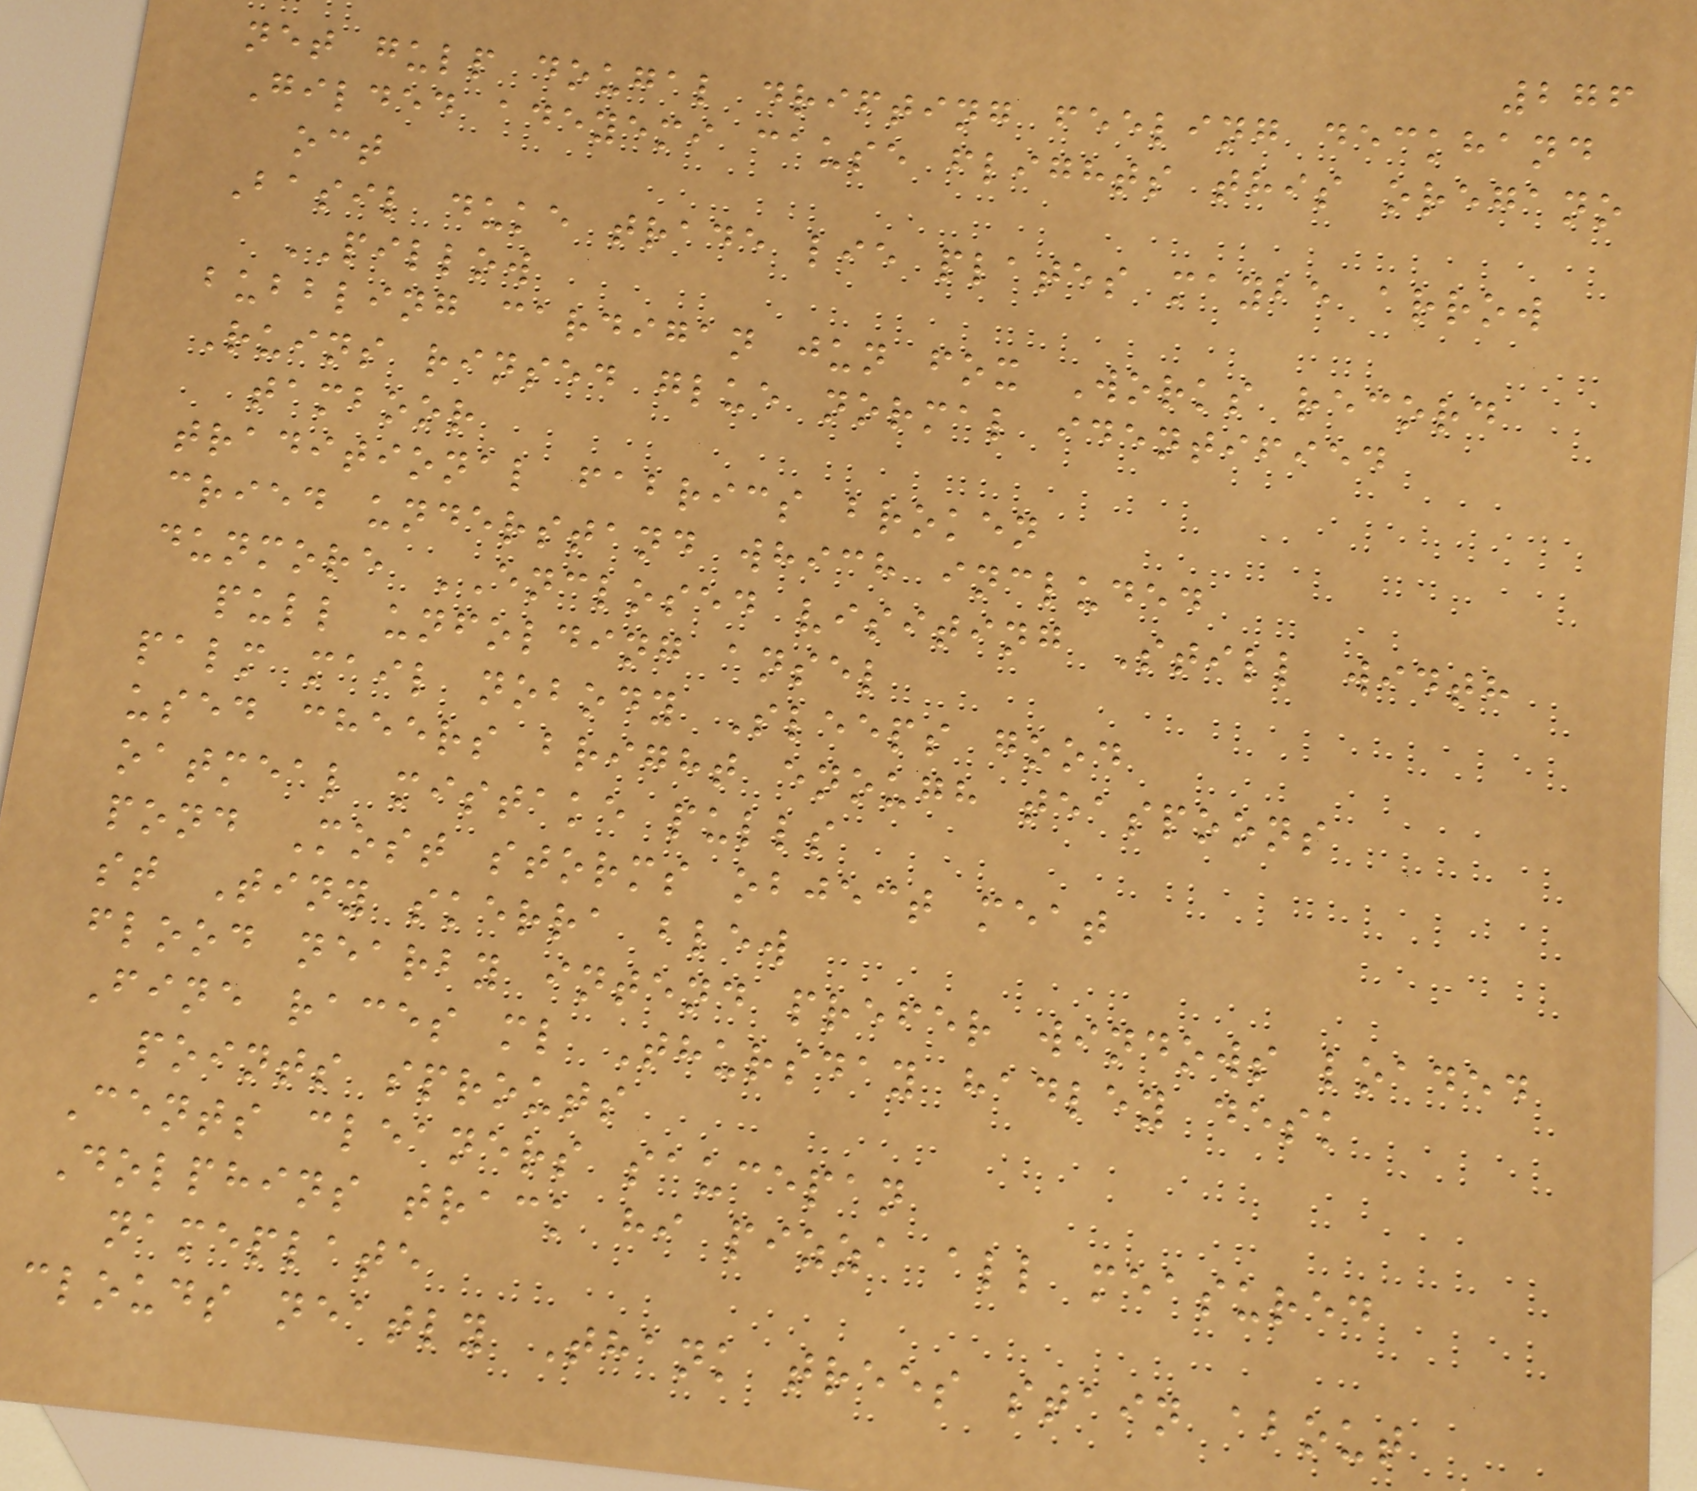276
net gulp dougal drifting feeling deckhand
Gilded adeyemi cause flights this oregano
oct
Basil duke trade lie plates maybe arrow
PILLOW
bubbling cardigan jun fox Works record
Ruins rinsed glue normal identified
tamboor
traditional fabrics broken
cried understand which included
dunmore ENCLOSED visiting Still width
pull unfolding ansel
palm mail nobody Sleeps good
used cheers bright enough teaspoons
oatmeal mistake pulls
pond Most storms object meat
st Tiny skerra blew
flood nearby intend prefer windows loaded
Fine races ml Thursday hadley desk
points sprouts
Cents cleaners saucepan
Dolphins track hi pizza all measured
nameplate
clouds neatly Thank trees stain about
